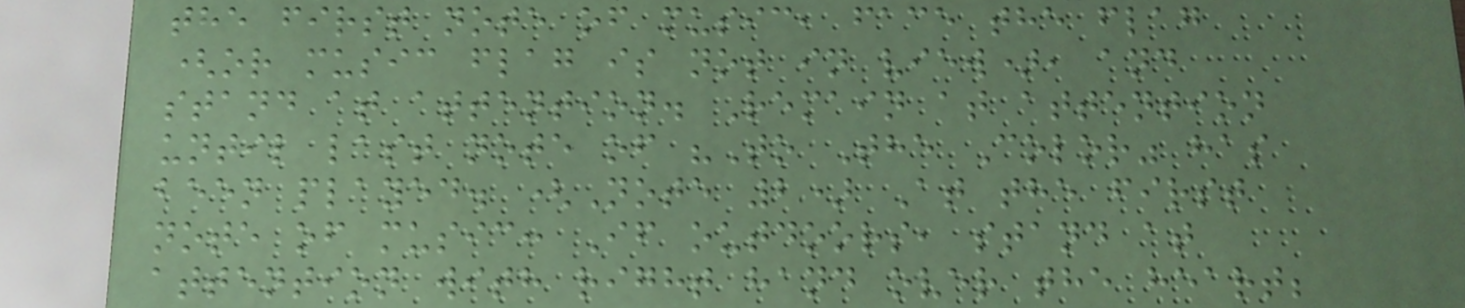the first note of music, face the flag
(or music flag is not in view), and
stand at attention. Remain at attention
until last note of "To The Color" has
been played. (Note 2) At the first
note of music: If outdoors, stand at
attention with right hand over the heart;
